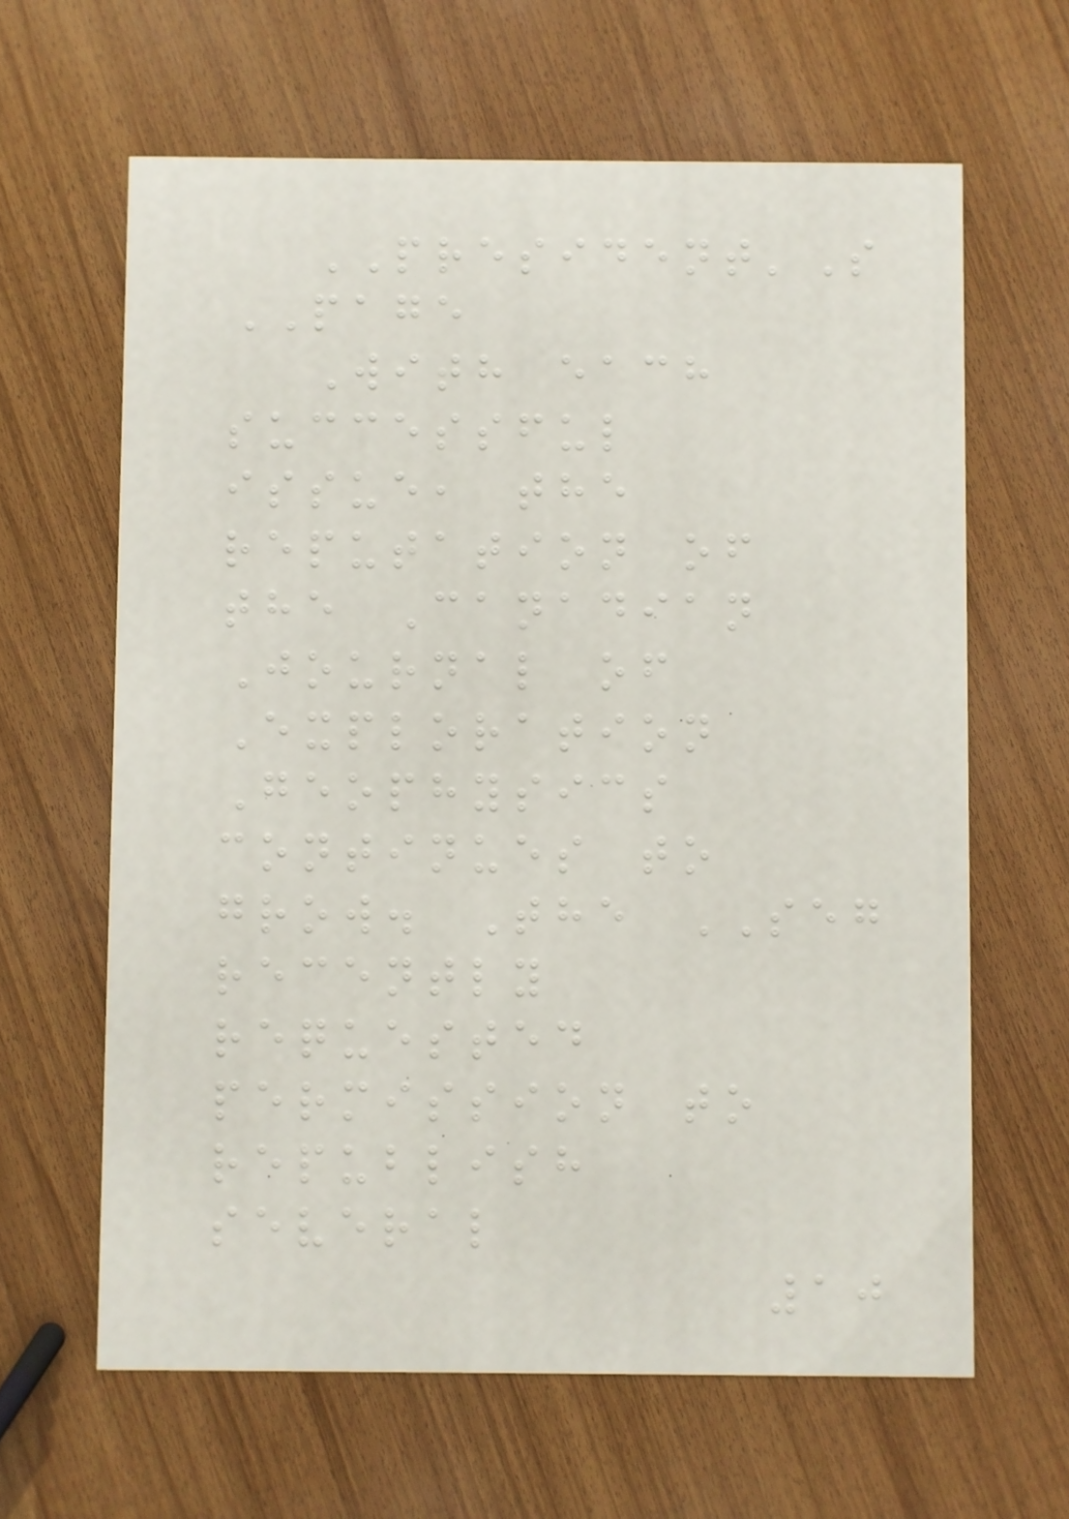PRESIDENT'S
PAGE
With each
successful
issue, the
reputation of
the Canadian
Journal of
Exploration
Geophysics
continues to
grow. The SEG
recently
requested
permission to
republish
several
10
